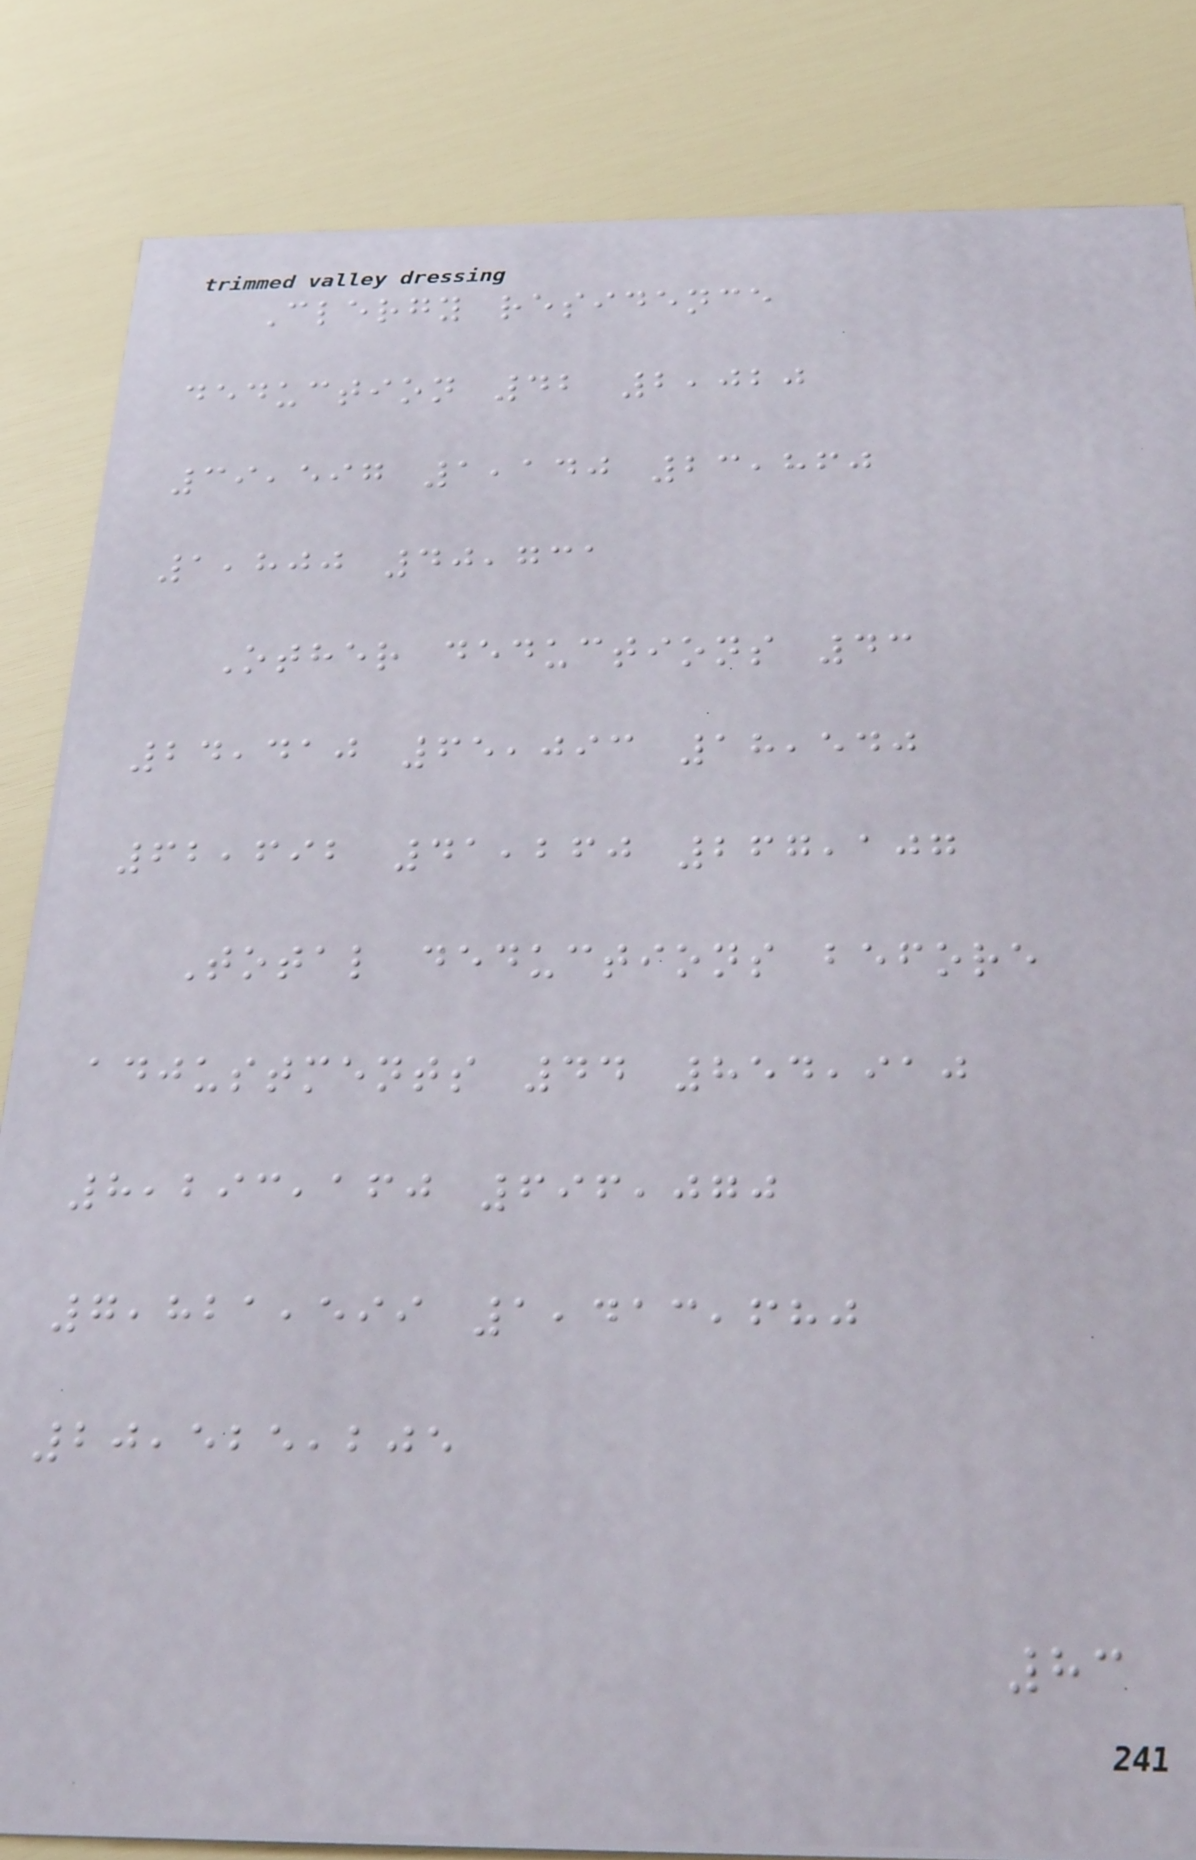Clergy residence
deduction 42 2,020
39,597 1,140 23,860
1,800 40,731
Other deductions 43
24,410 65,093 18,540
62,692 41,260 267,107
Total deductions before
adjustments 44 854,910
8,293,160 696,070
7,821,599 1,413,680
20,525,205
83
